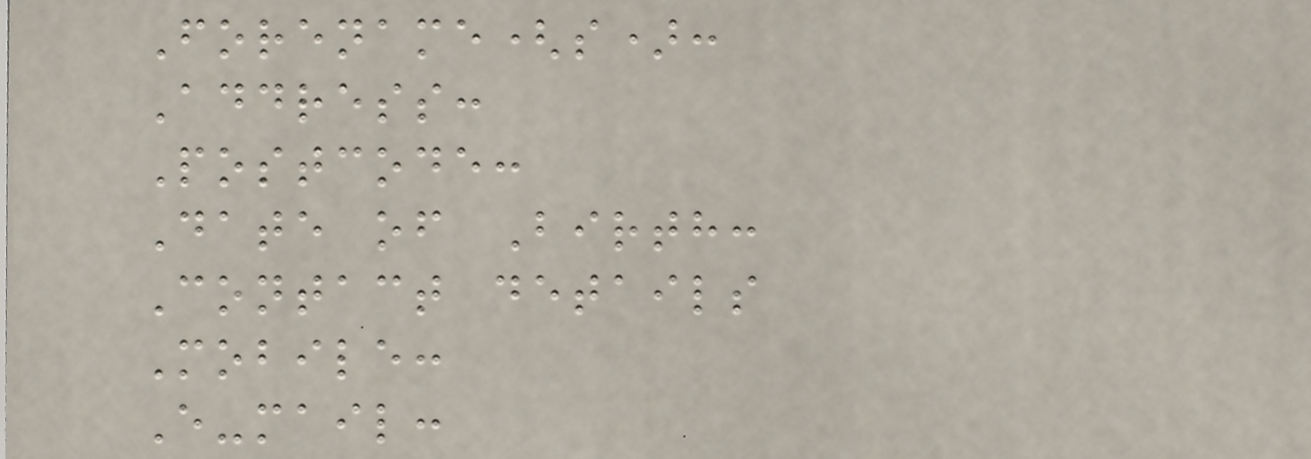Forename(s):
Address:
Postcode:
Date of Birth:
Contact details
Mobile:
E-mail:
